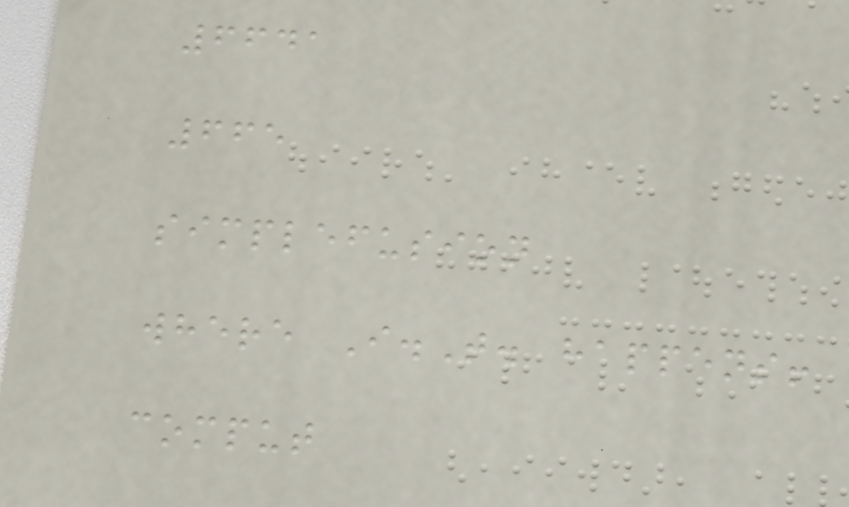6641
665
simplefusion
where I.T. happens!
comput
